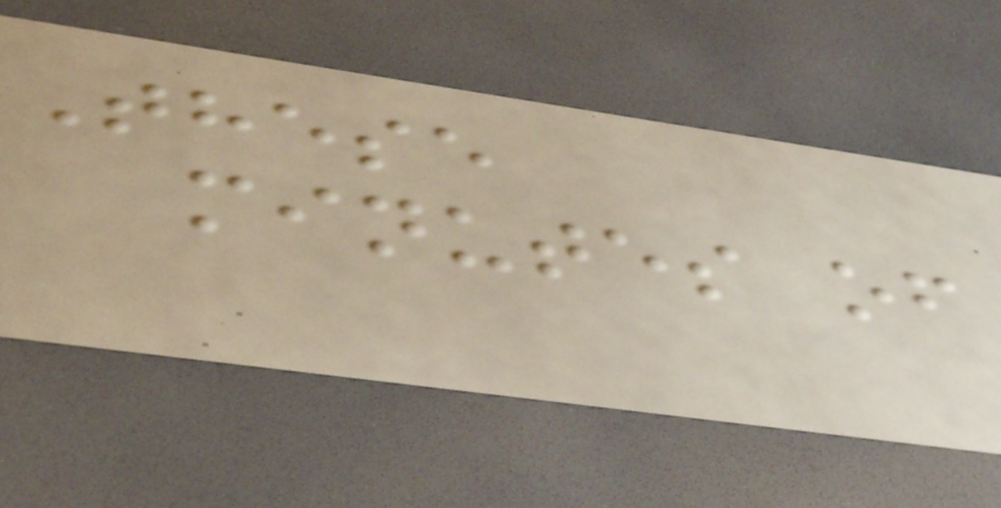These
minutes of
